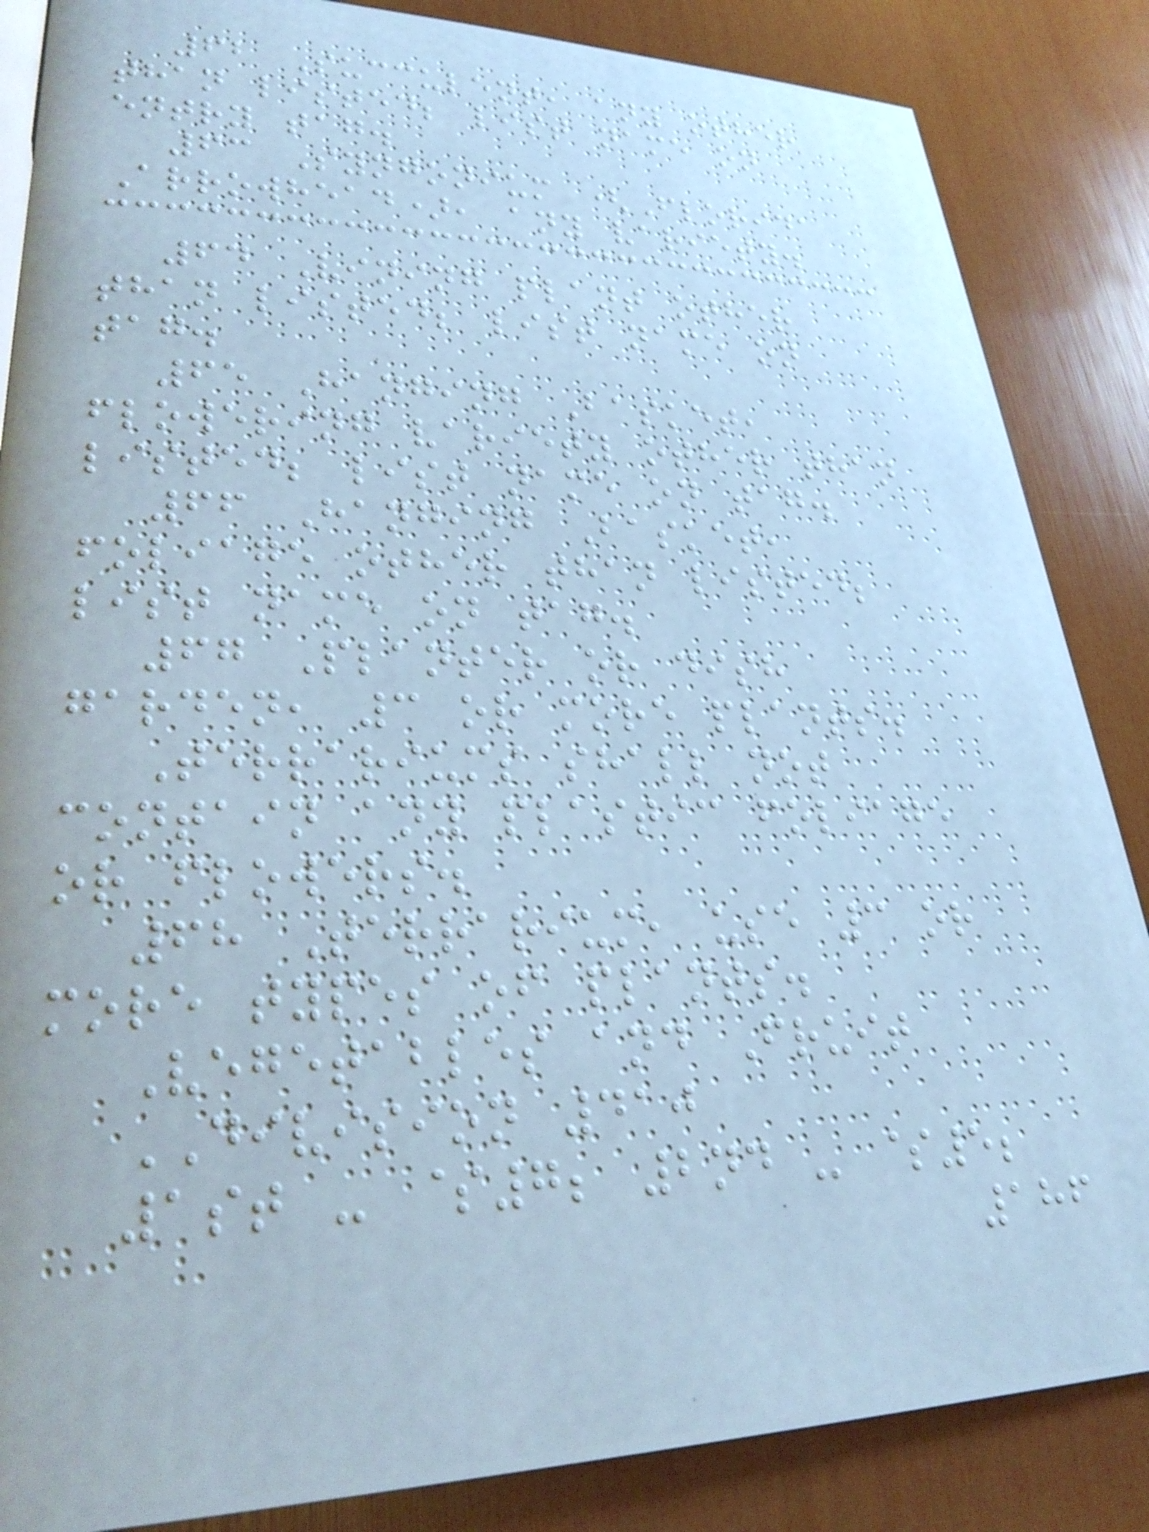62 Succulent, any other
than listed; list name on
entry tag.
63 Syngonium (Florida
Arrowhead), any variety.
64 Vining plant other
than listed; list name on
tag.
65 Hanging Basket,
flowering variety other than
listed; list name on tag.
66 Hanging Basket,
foliage other than listed;
list name on tag.
67 Planter or dish
garden, 3 or more plants.
Terrariums shall not
contain any plastic foliage
or flowers.
68 Terrarium, use 3 or
more types of plants.
Vegetables and Fruit
DIVISION 410
1st - $7; 2nd - $5;
186
